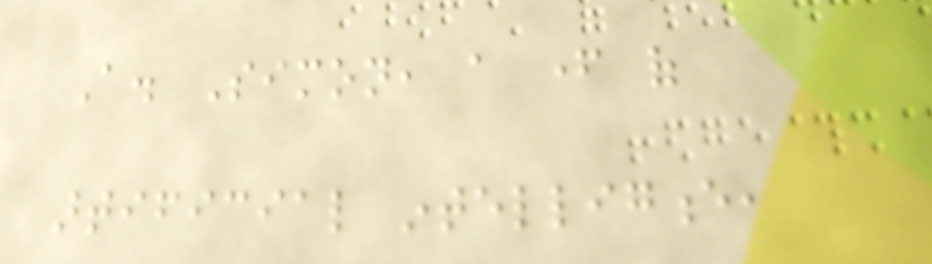A. Simon, a father of
artificial intelligence,
